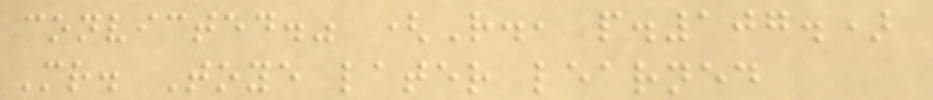convicted." (R., p.107.)
Mr. Toye later learned
